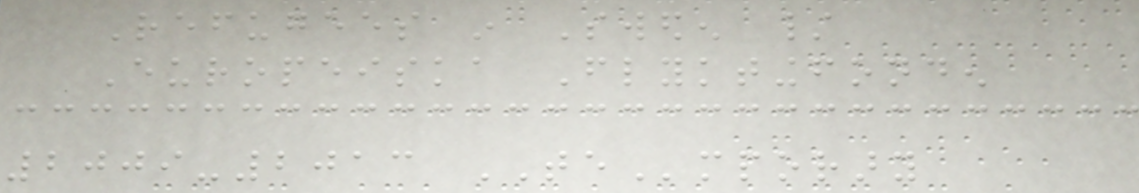Refugees in Sweden /
Europeiska Flyktingfonden
2009-2013 TEmporary
